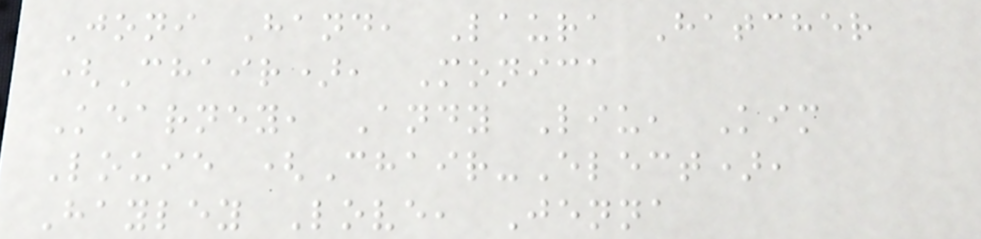Joni Hand, Laura Hatcher
(Chair), Monica
Kearney, Andy Liu, Kim
Louie (Chair-Elect),
Hayley Love, Jenna
